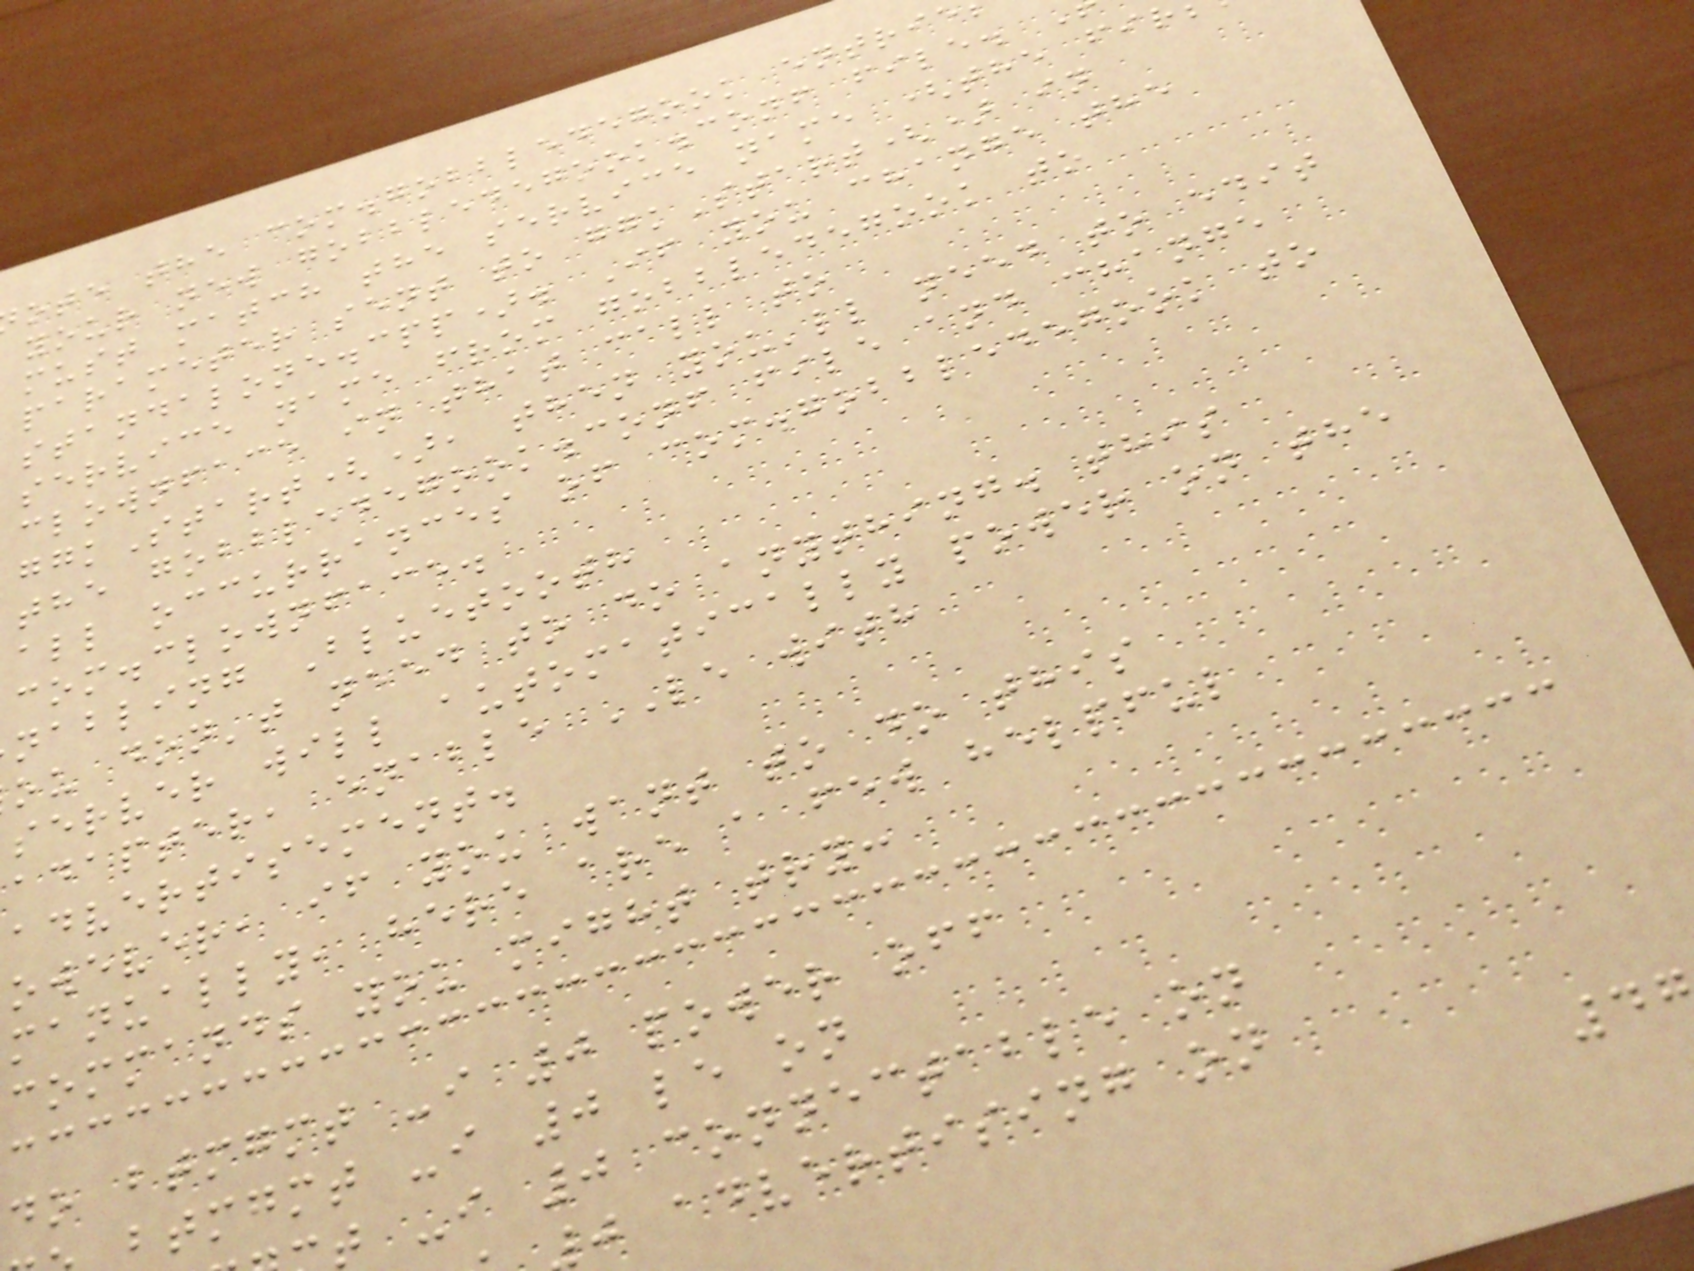ote the com.gobbledegook entrie
your new gobbledegook.conf file.
must match the service name (the fir
parameter sent to ggkStart() in
standalone.cpp). If you change the
service name from gobbledegook to
clownface in that call to
ggkStart(), then you'll need to edit
the gobbledegook.conf file and change
all occurrances of com.gobbledegook to
com.clownface.
nabling Bluetooth
ou don't need to do anything. this
server will automatically power on the
adapter, enable LE with
advertisement.
owever, if you want to do this
manually, here are a few helpful
commands you might try:
do btmgmt -i 0 power off
btmgmt -i 0 le on
t -i 0 connectable on
j advertising on
